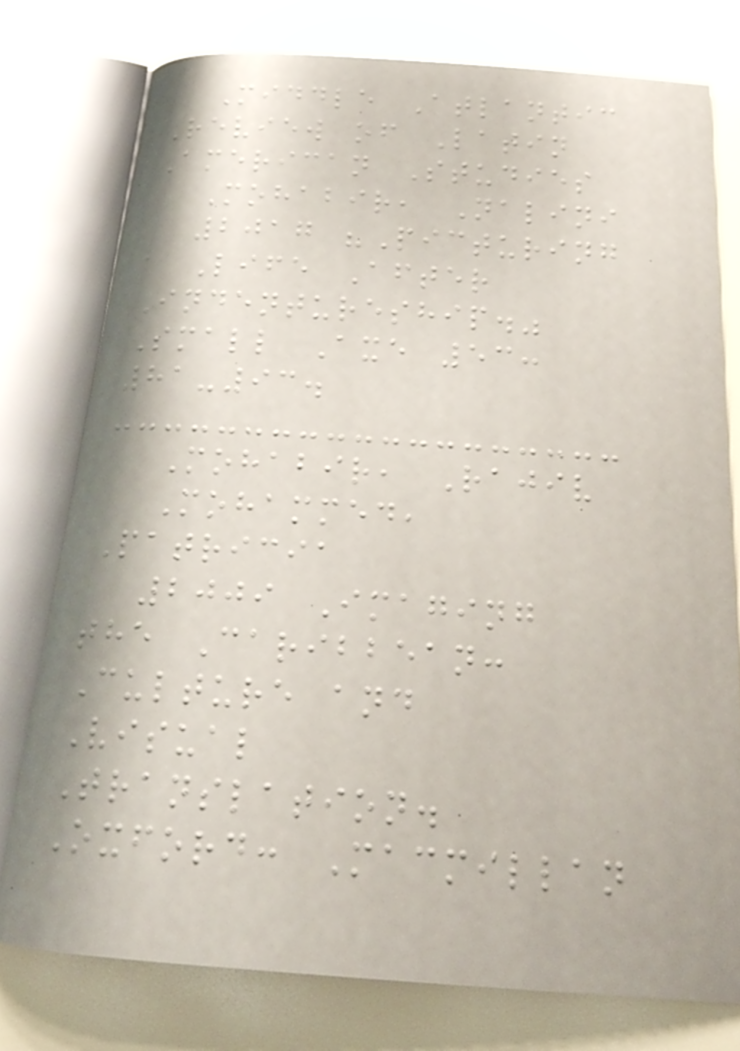Middle Atlantic
Review of Latin
American Studies
Mohabir, Nalini
2017 "Picturing
a Life After
Indentureship."
Small Axe 53:
81-93.
Mohabir, Rajiv
Mohammed,
Patricia
2009 Imaging
the Caribbean:
Culture and
Visual
Translation.
Oxford: Macmillan
